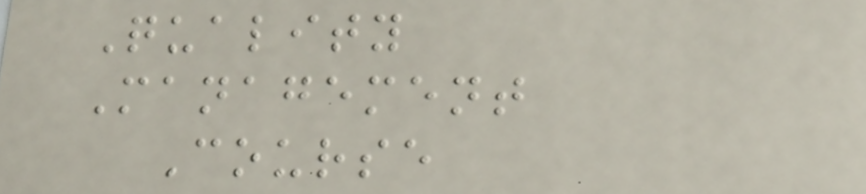Quality
Management
Course
